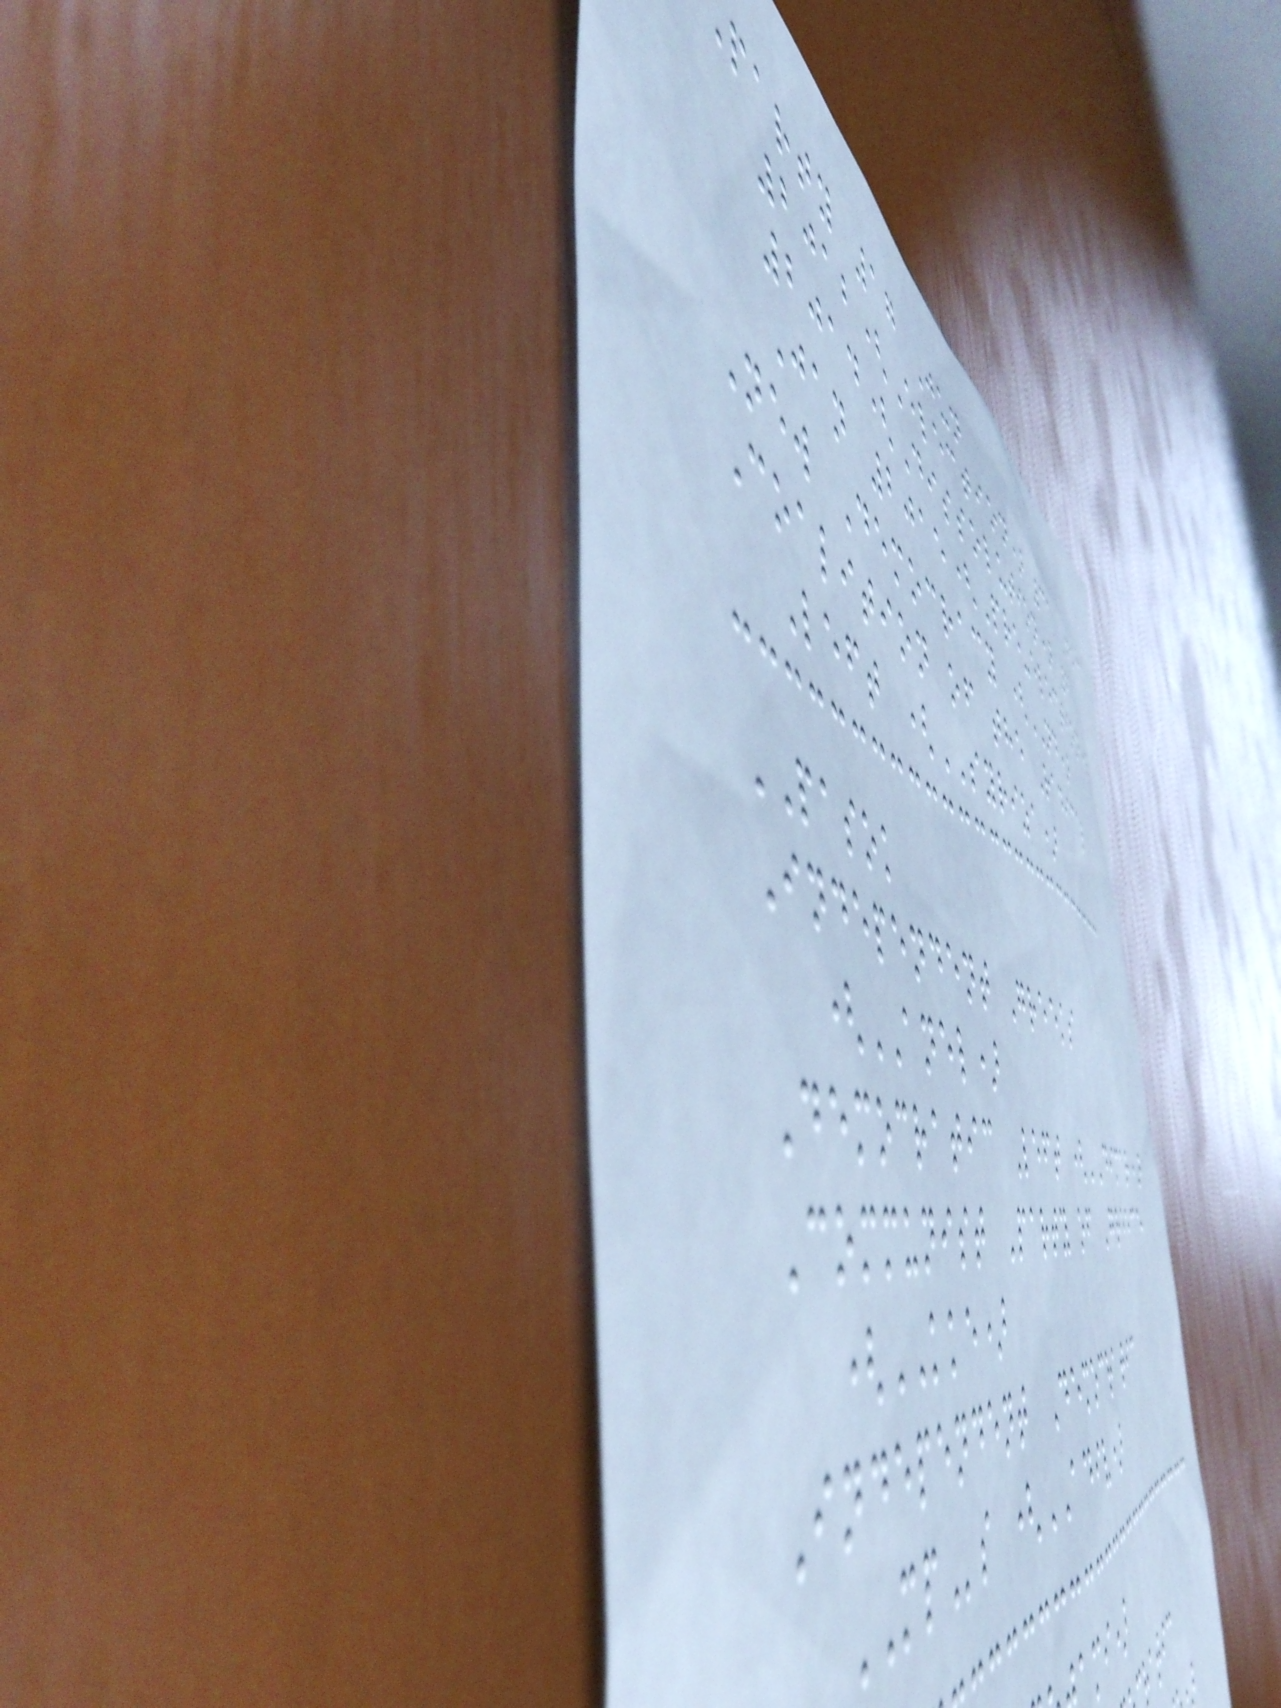party 17 Jun
2012(Election) 31 Dec
2014(Dissolution) 6
Jan 2015(Pre-election)
New Democracy (ND)
Coalition of the Radical
Left (SYRIZA)
PASOK
Independent Greeks
(ANEL)
Democratic Left (DIMAR)
Communist Party of Greece
(KKE)
Independent Democratic
MPs (ADIV)
